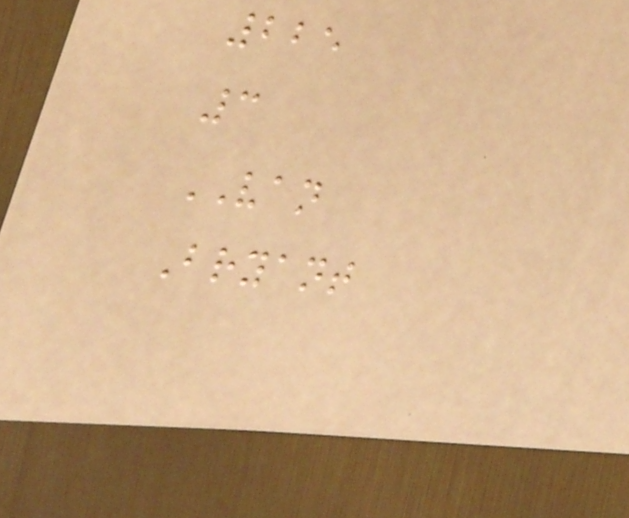225
3
VAN
Bryant
